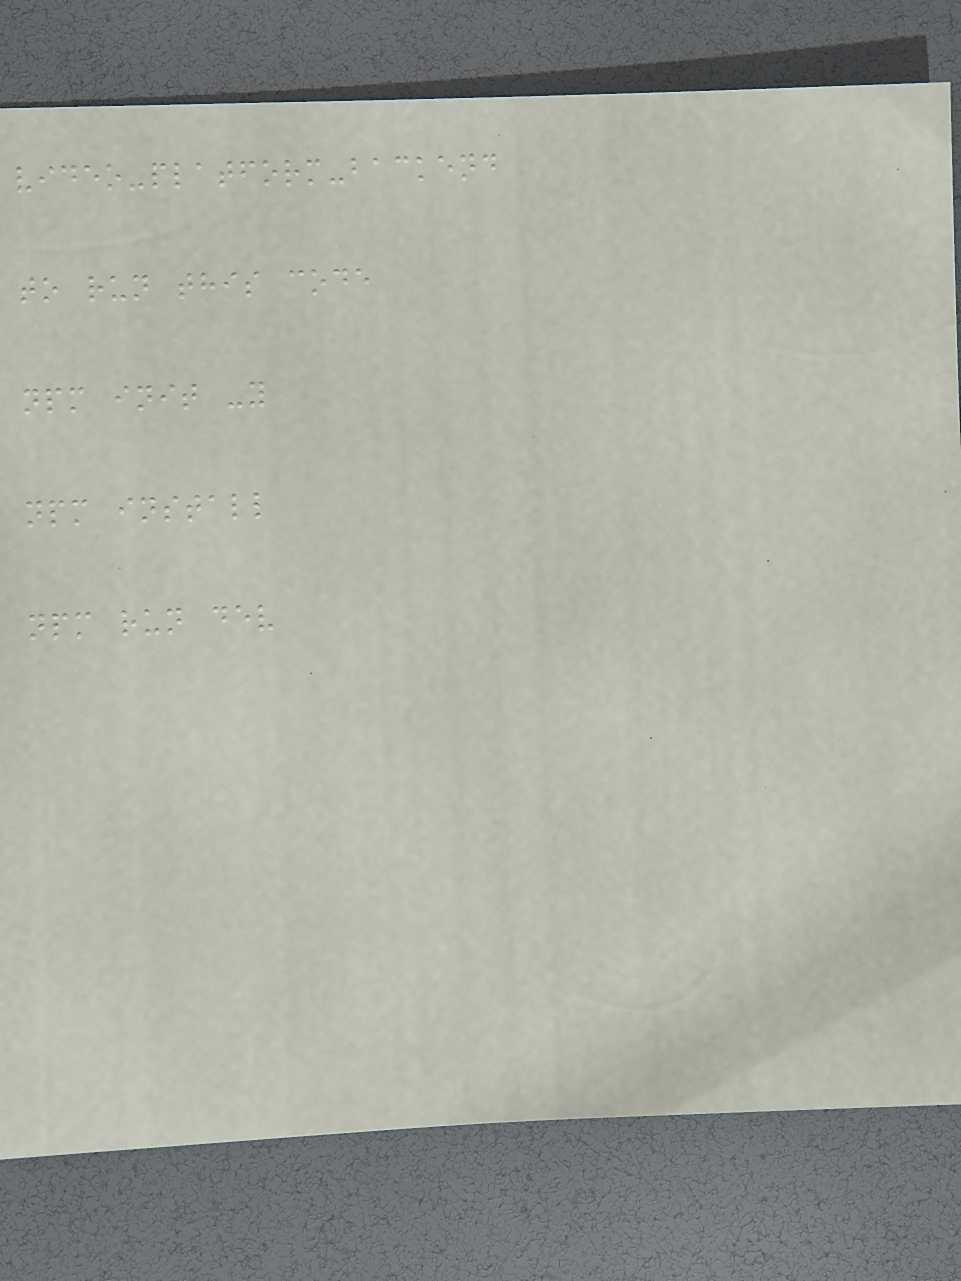video-platform-backend
to run this code
npm init -y
npm install
npm run dev
